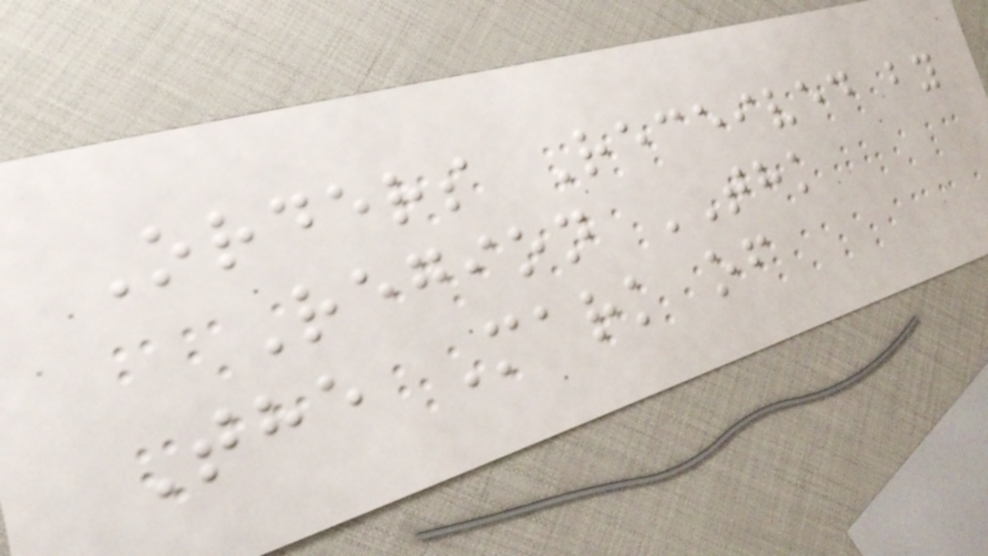Orders Received by
Region THK
The Mark of
